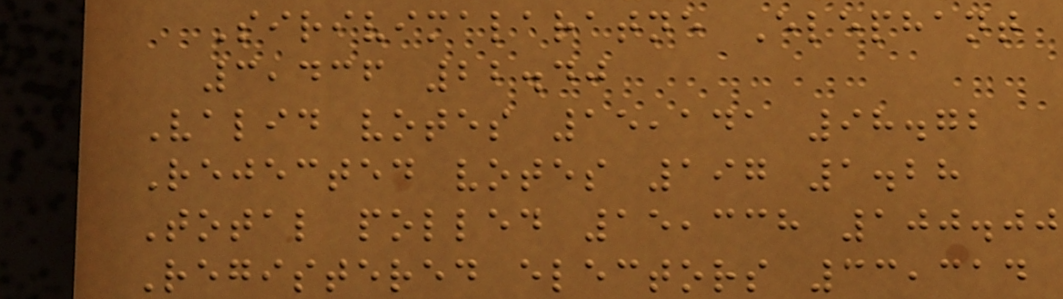Sirivimalaratne Elephant
3,436 22.40
Valid votes 15,141 98.72
Rejected votes 197 1.28
Total polled 15,338 100.00
Registered electors 33,314
